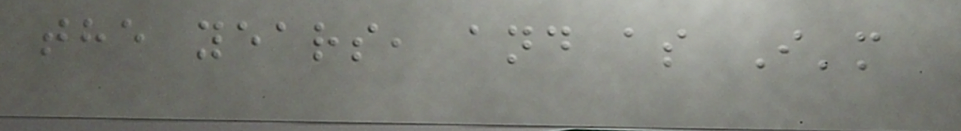the years, and as I'm
